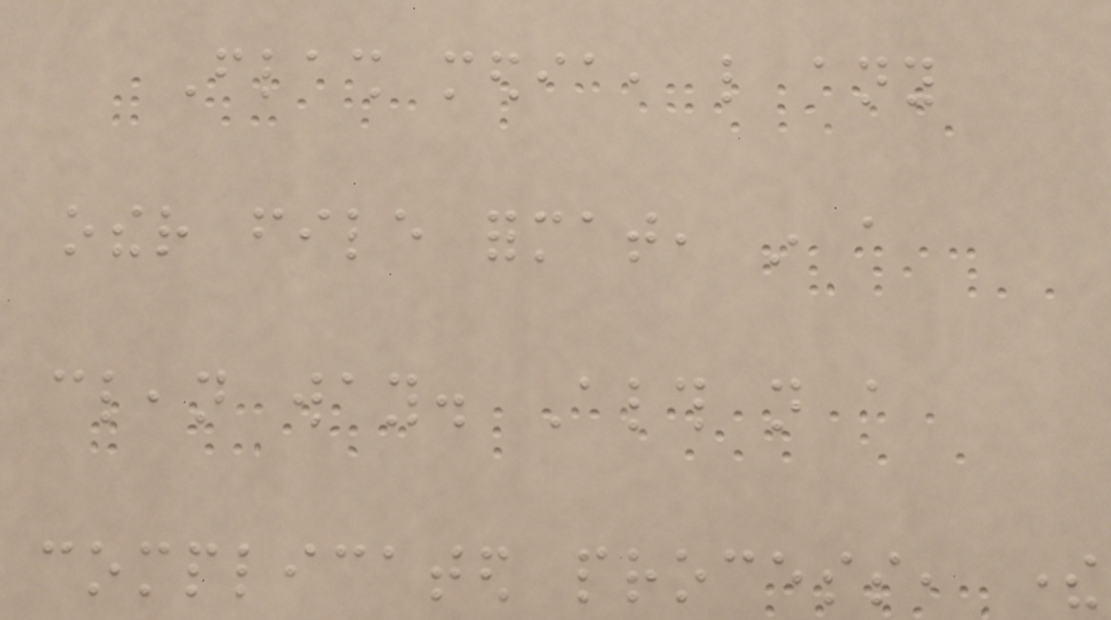Flash media, like any
other file format, in a
clean way. Although not a
complicated process, there
